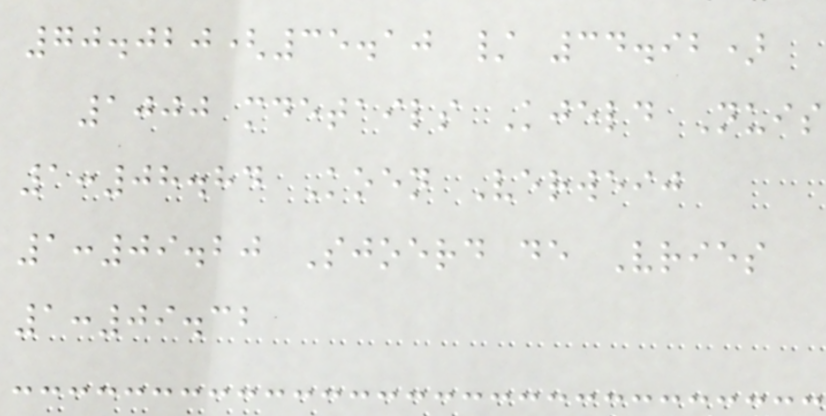70.020(35.10 / 34.92)
1000 mdetails Kjeld Nuis
1:08.84 Koen Verweij
1:09.20 Sjoerd de Vries
1:09.32
